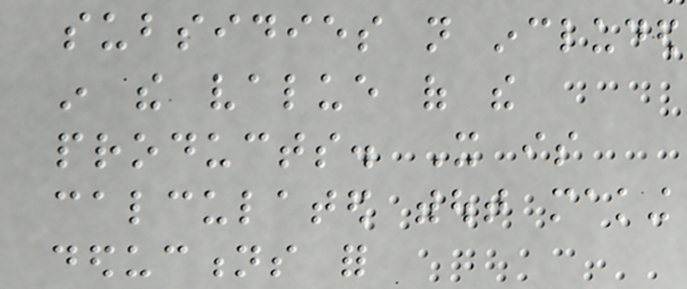subsidies not included
in the value of the
products. It is
calculated without making
deductions for
